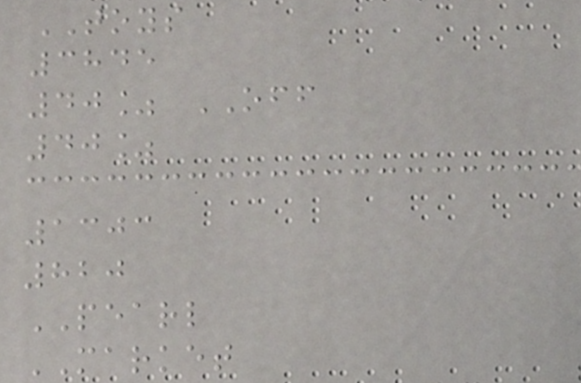TOYS
3845
40% OFF
40%
1303
820
PEARL
MARKET
